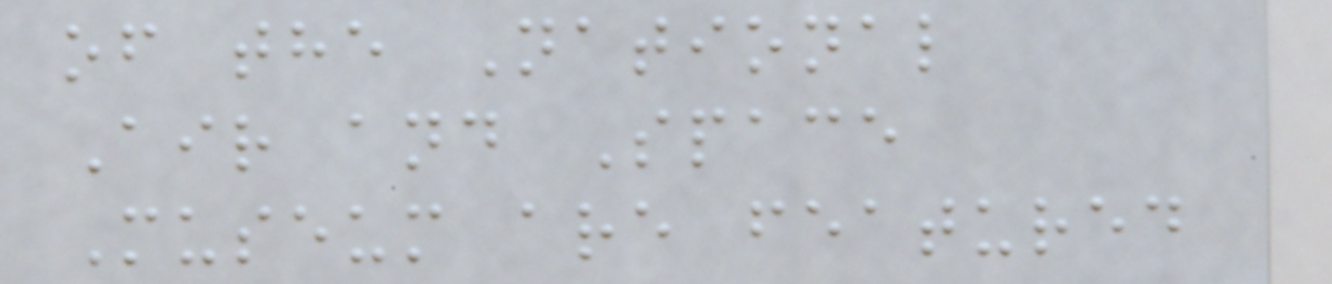of the National
Air and Space
Museum are featured
